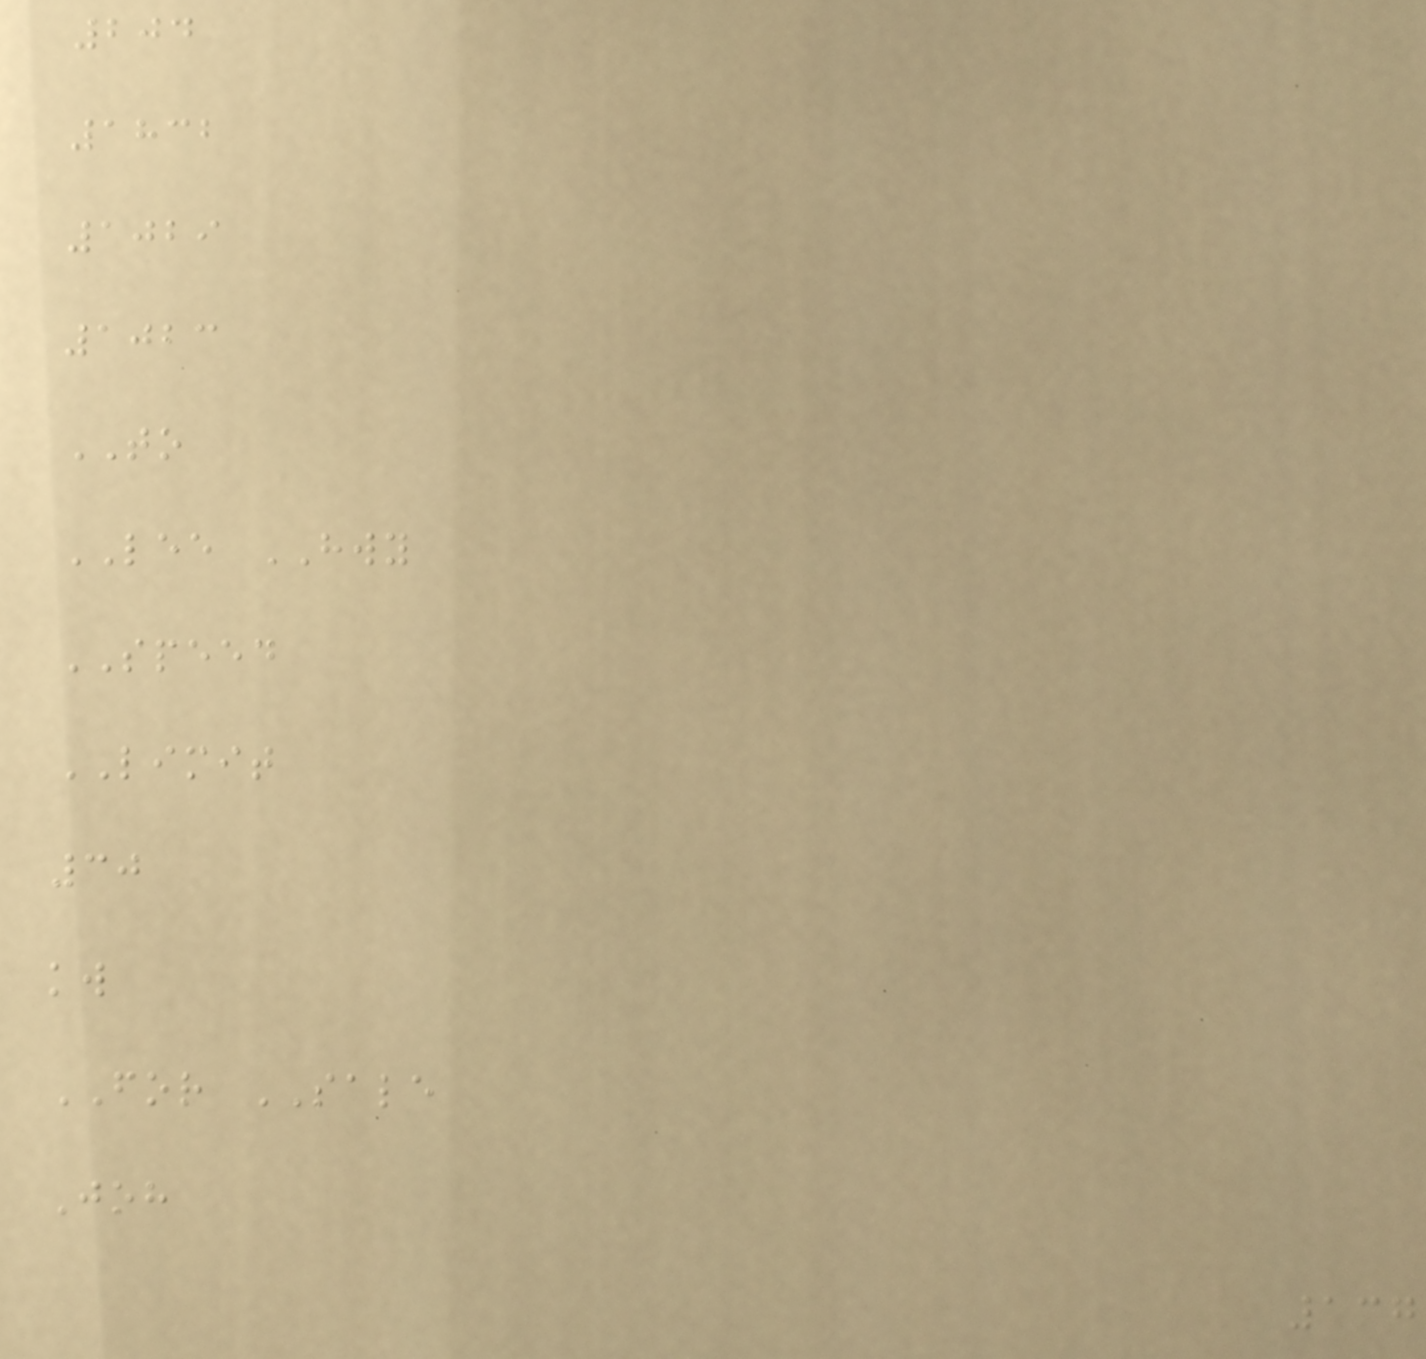204
1832
1029
1023
TO
LEE HWY
SPEED
LIMIT
30
kw
FOR SALE
Joh
137
